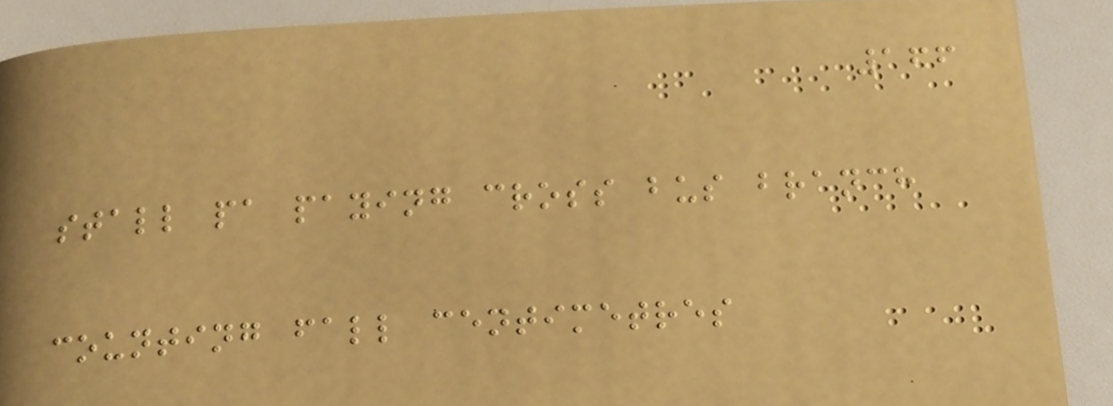166
stall pa paying cross bus branch
counting fall centimetres
